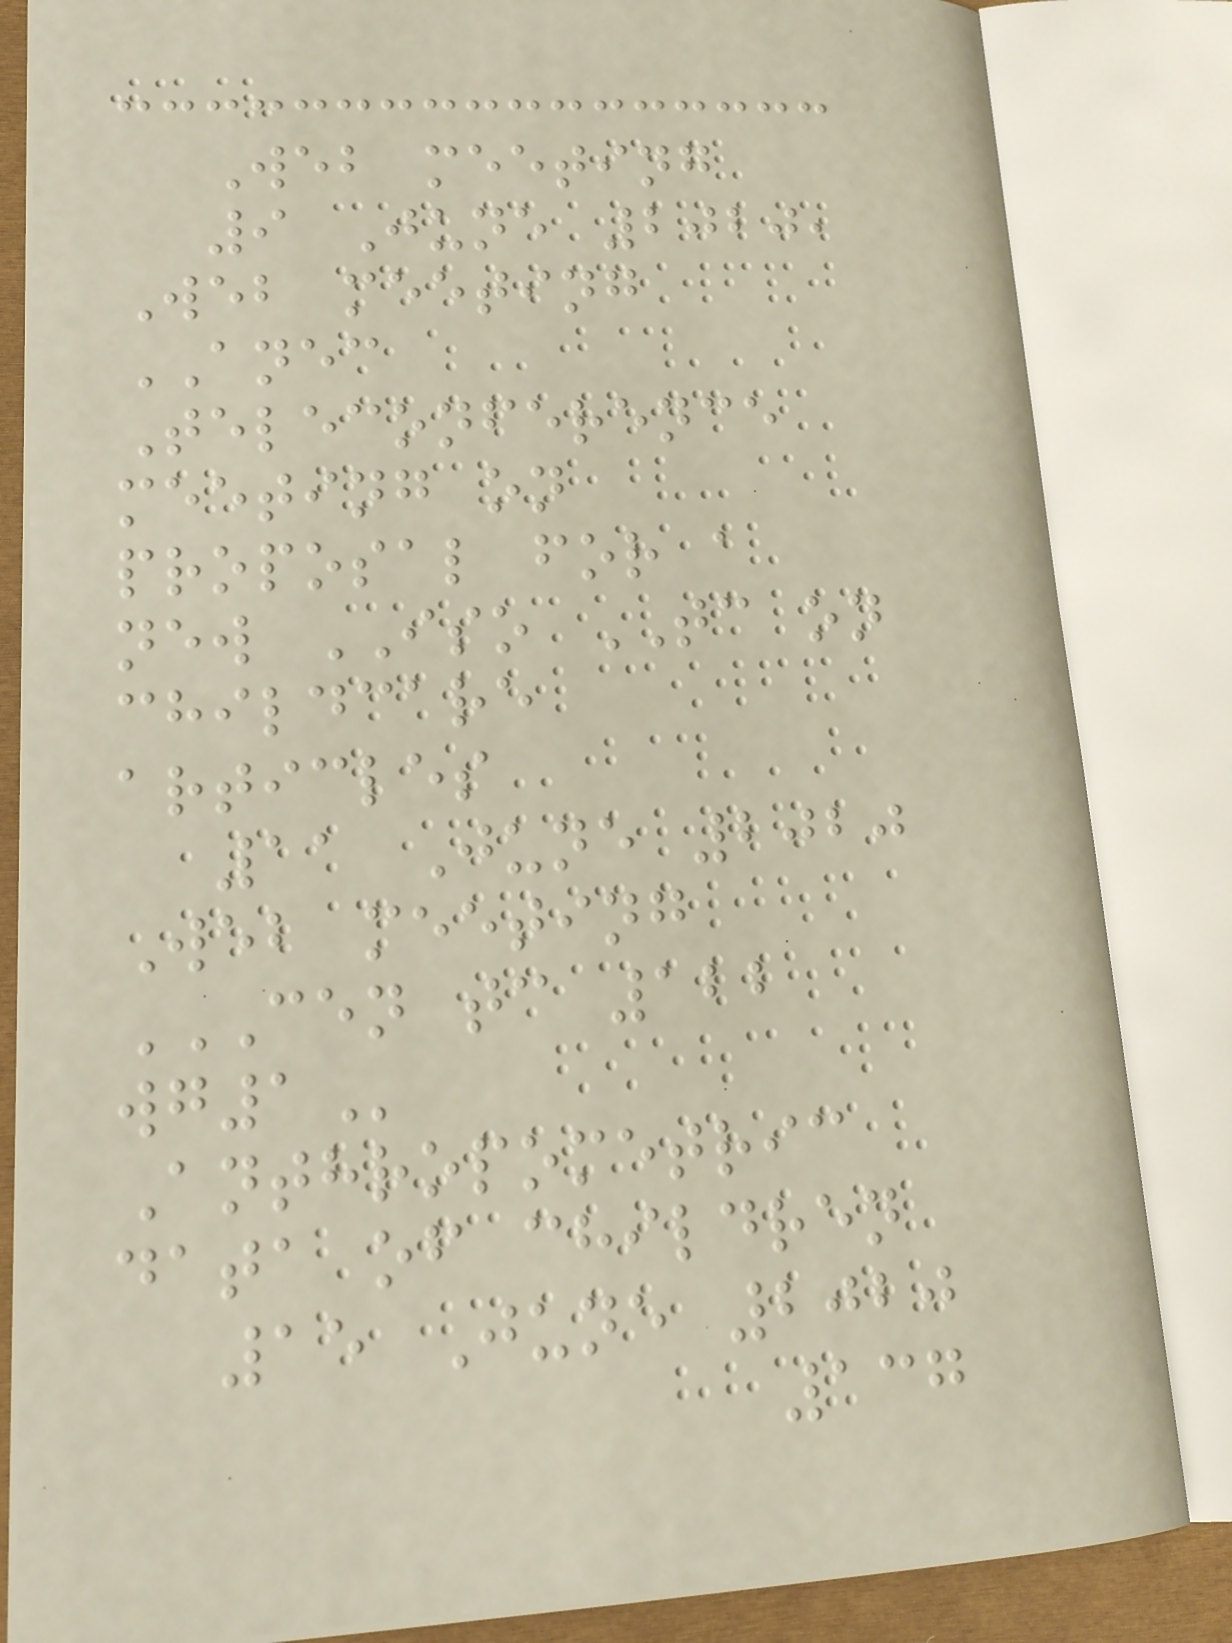Web meeting
9 June 2020,
Web meeting
ANEC
Teleconference
meeting on
proposal for a
new ISO TC on
childcare
articles
11 June 2020
Web meeting
CEN TC 122
WG1
Anthropometric
data of children
15 June 2020
137
